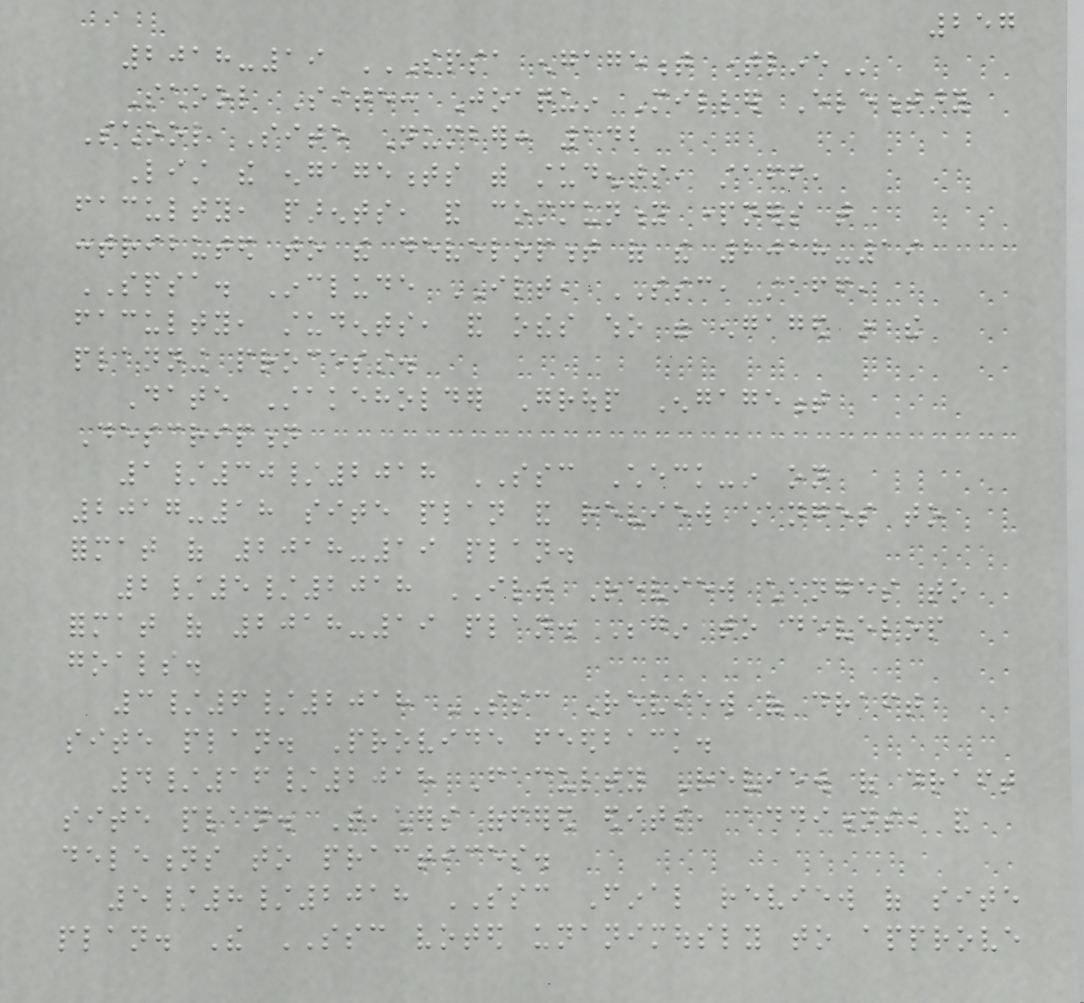257
2018-19 SPSA ENGAGEMENT TIMELINE
School Site: Joaquin Miller Elementary
School Site Number: 142
List the engagements with students, staff,
faculty, parents, and community partners that
contributed to the development of the 2018-19
SPSA. Include ILT, SSC, staff,
faculty, students, and othes who were engaged in the
planning process.
Date Stakeholder Group Engagement
Description
1/30/2018 SSC Check-in on
2017-18 site plan and review changes to
format of 2018-19 plan.
2/5/2018 ILT Review changes to
format of 2018-19 plan. Begin to develop
goals.
3/6/2018 SSC Review of draft
site plan. Provide feedback.
4/16/2018 Faculty Review of draft
site plan. Teachers offered edits, additions, and
deletions to practices.
5/8/2018 SSC Final review of site
plan. The SSC voted unanimously to approve
